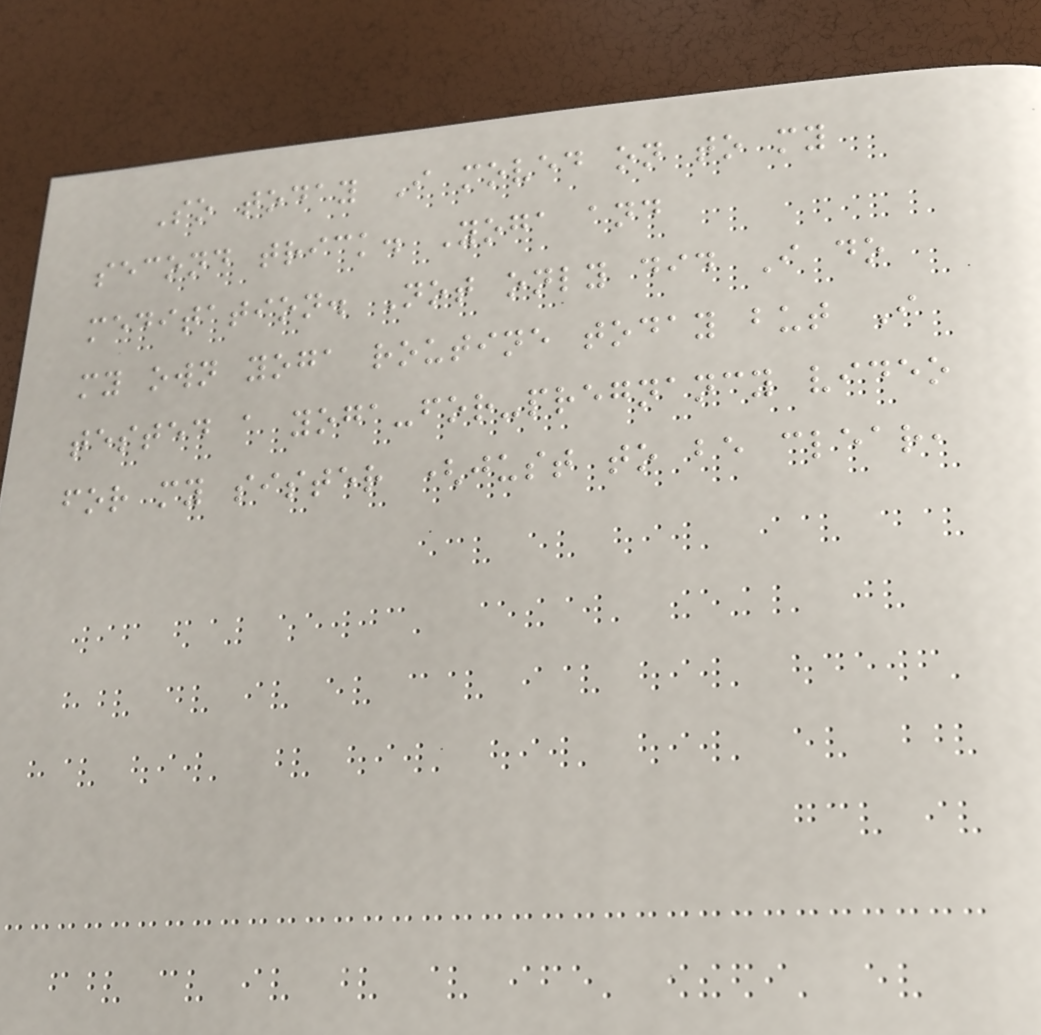So today I moved on to my
second trick. Yoga and
meditation. Not only did I do
my own yoga routine today but I
tested a yoga-for-pregnancy video
for my sister (just to be clear,
